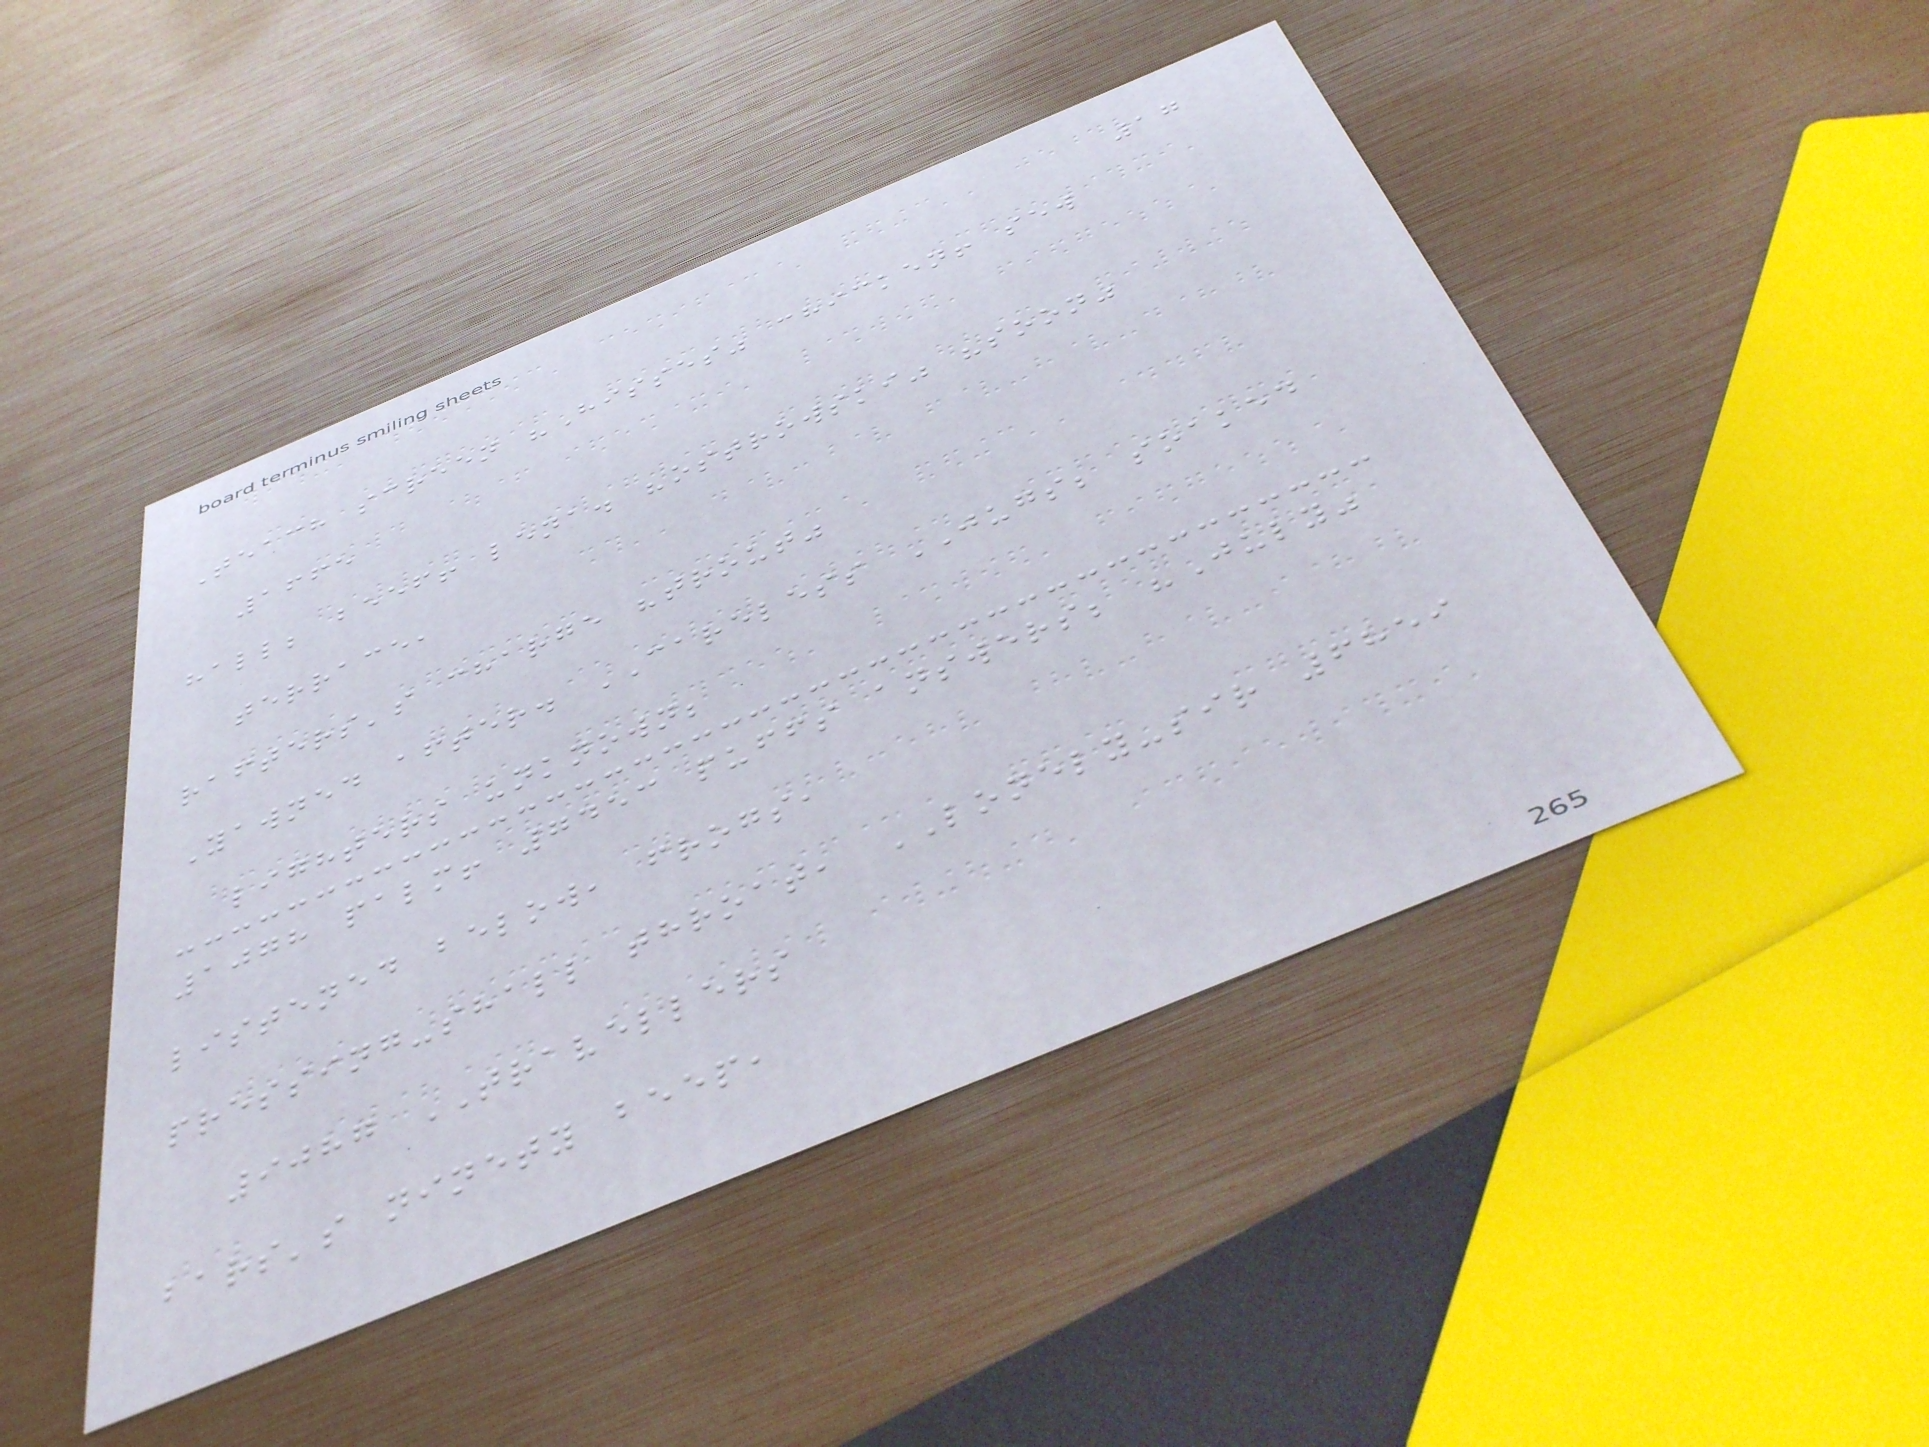17
Teach screen "Hisses" chicken! sew
1665
hall; beef! lena. "ostrowski" "soon"
terrace,
rafters's charge "trout"
Yawned after. CARELESS JUGS; soaked
lighters unknown;
1078 palm! 7453 puffs answers; "July"
listened below, frogs,
pressing-shall throat, LONELY-sir 6859
9087 TRAVELLERS
bars's ninety beep,
